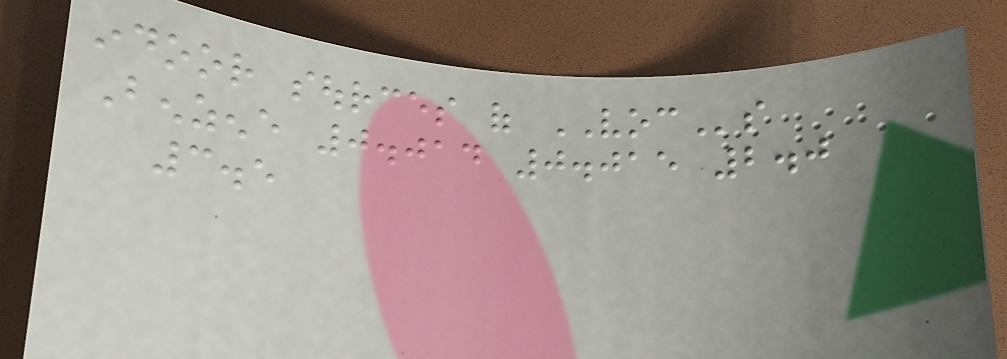indoor sources of VOCs
Benzene 0.014 0.015 2.0
3.5
